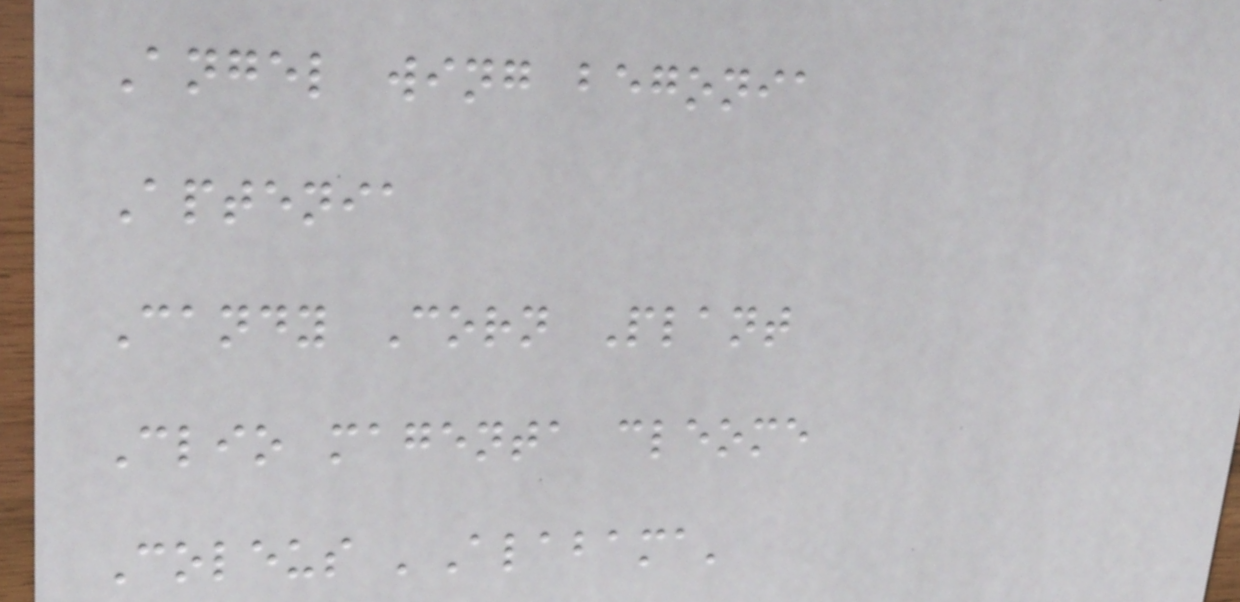Angel wing begonia
Aptenia
Candy Corn Plant
Clio magenta cleome
Coleus 'Alabama'
